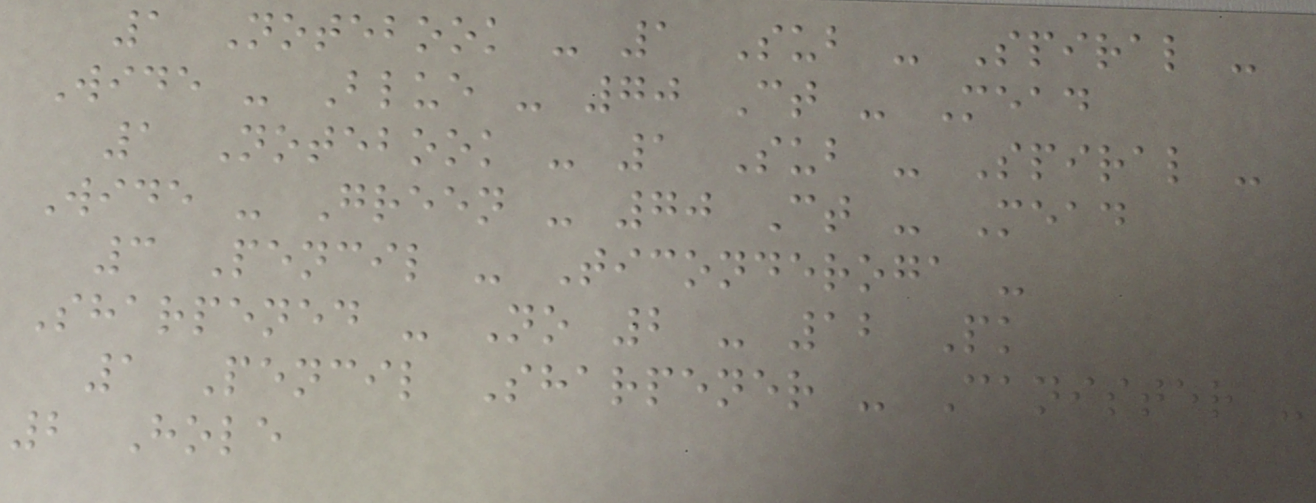1 Notebook - 1 Sub - Spiral -
Wide - Blue - 70 Ct - Mead
1 Notebook - 1 Sub - Spiral -
Wide - Green - 70 Ct - Mead
3 Pencil - Ticonderoga -
Sharpened - No 2 - 12 Pk
1 Pencil Sharpener - Canister -
2 Hole
